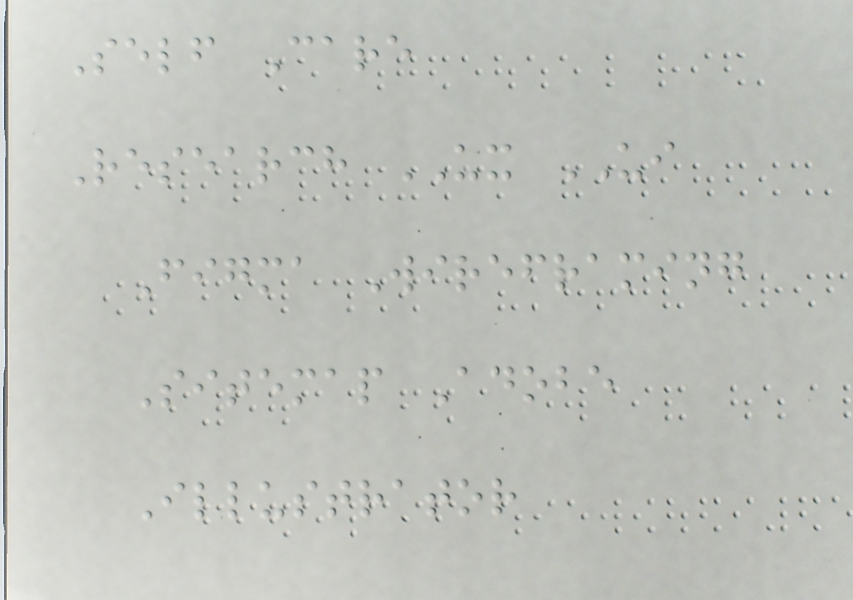Self Care
Research UX UI
Figma Wireframing
Sitemap Adobe
Illustrator
